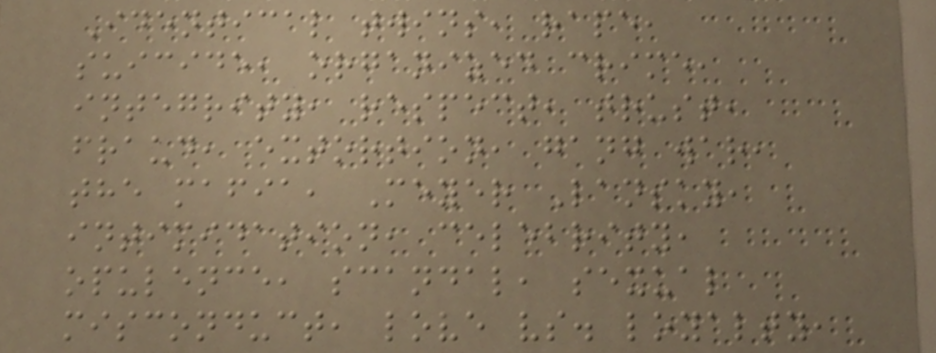Identical twins, rape,
suicide, organized crime,
integrity, respect, trust,
fraud, extortion, gang war,
the mafia, Meyer Lansky,
intimidation, celebrity,
opulence, scandal, sexual
misconduct, love vs. loyalty,
